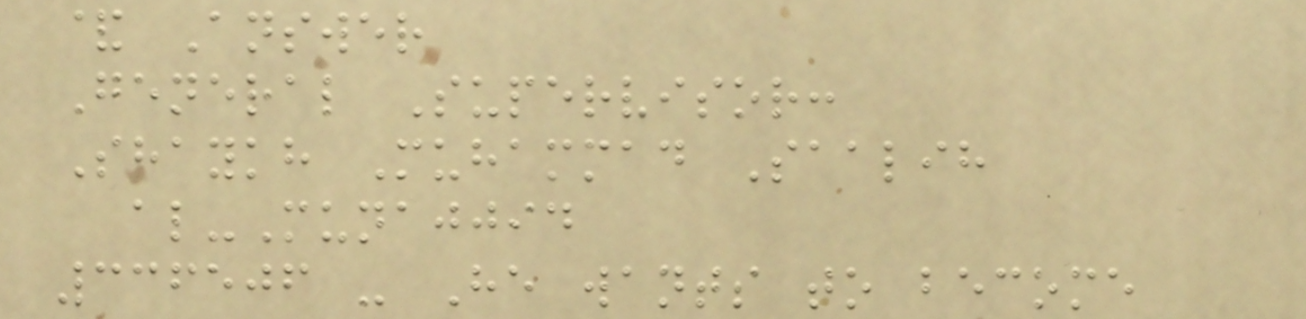& Answer
General Supervisor:
Shaykh Muhammad Saalih
al-Munajjid
336506 - He wants to become
